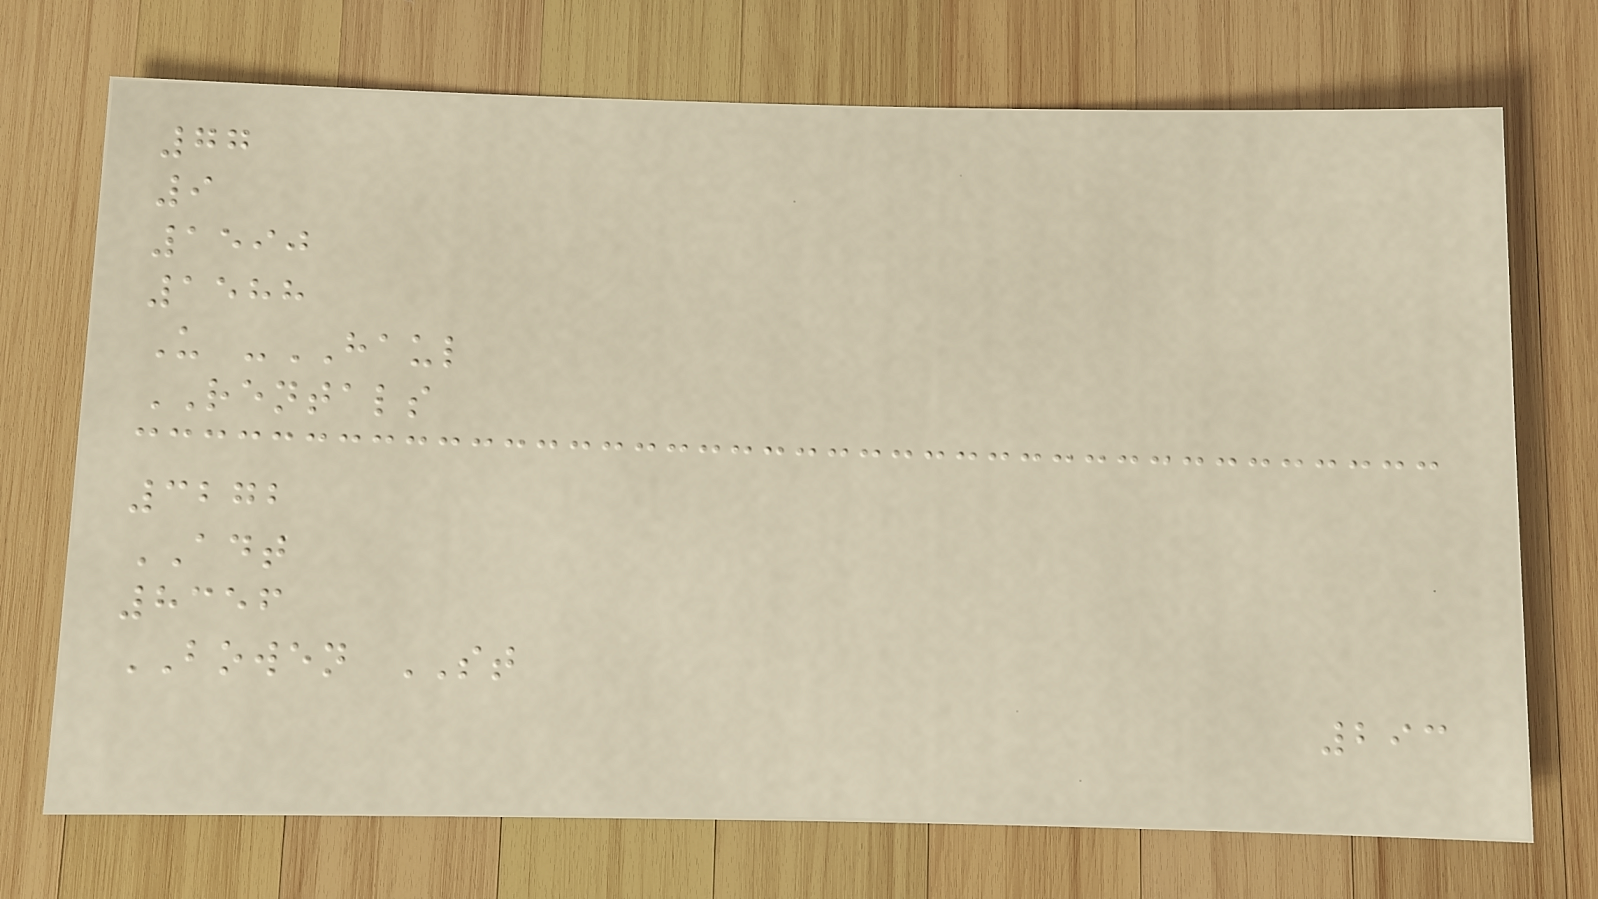77
9
1590
1588
U -HAUL
RENTALS
3272
ADT
8356
BOWEN ST
293
